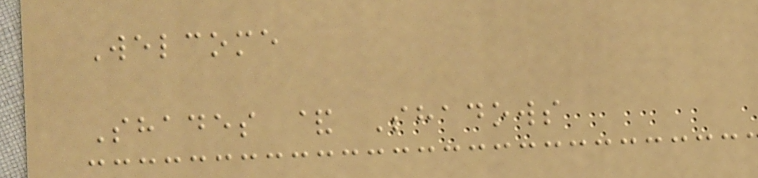Welcome
Shades & Shadows
